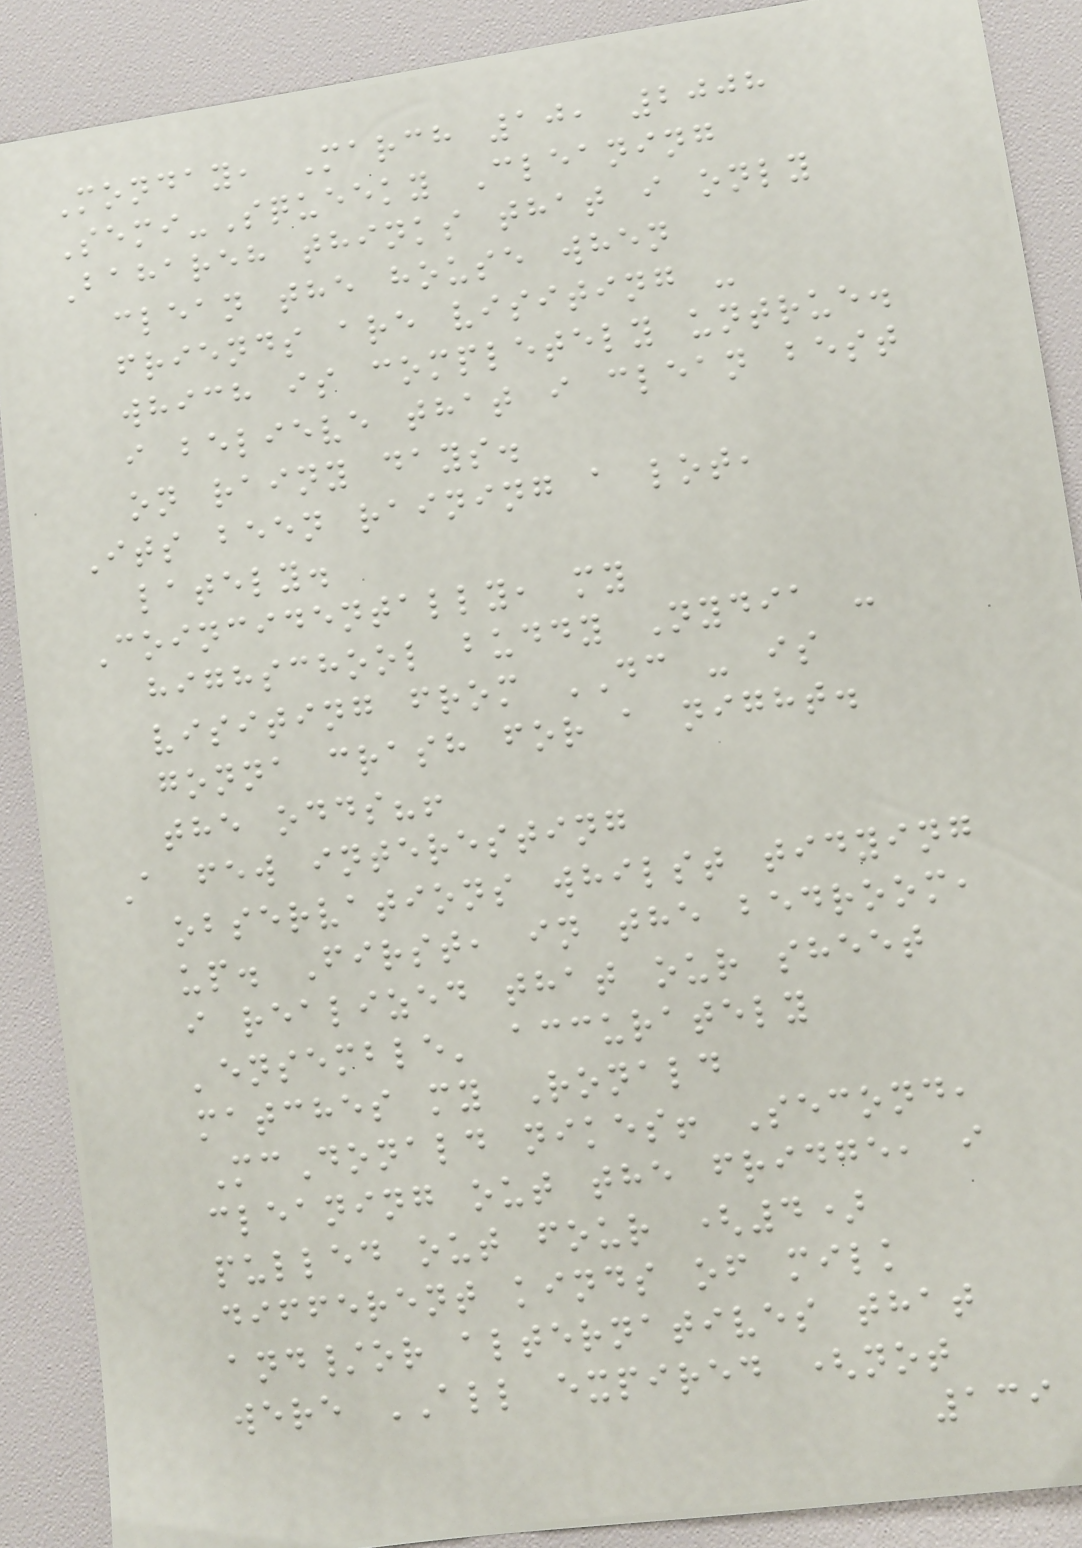Monday, March 10, 2008
Semi-Squeeky Cleaning
Bahareh thinks that i only
clean the house when
friends are visiting -
which is completely untrue.
i believe that i clean best
on rainy days.
Its been raining a lot,
lately.
Coincidentally, my
highschool buddy Nydia -
visiting from DC - is
gonna crash for a night.
the odds?!
A few interesting
observations whilst tidying
up. First, in the bedroom,
i realized that our sheet
'ensemble' accurately
matches my Ronald
McDonald nikes! Second,
cleaning out the fridge, i
pulled out four (4)
different kinds of milk
and/or alternatives that
were ALL expired (not
139
